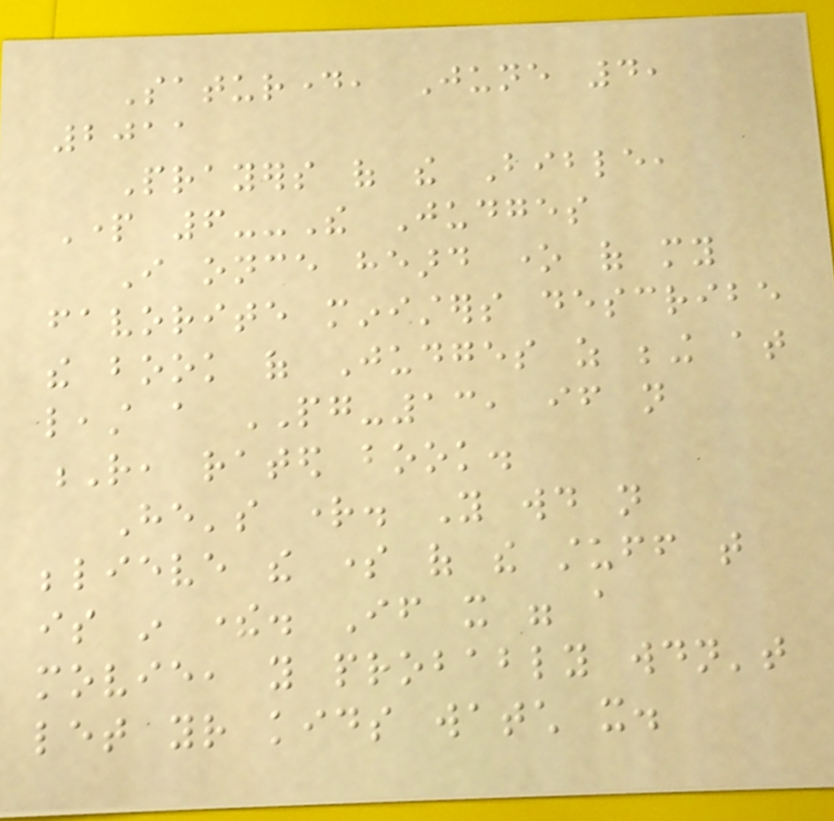Saturday, June 4,
2011
Prayers of the Bible,
Part 6--The Judges
I once heard one of my
favorite ministers describe
the book of Judges as being at
least a PG-13, if not
R, rated book.
He's right. You would not
believe the some of the stuff that
is in there. If it were a
movie, you probably wouldn't
let your kids watch it.
